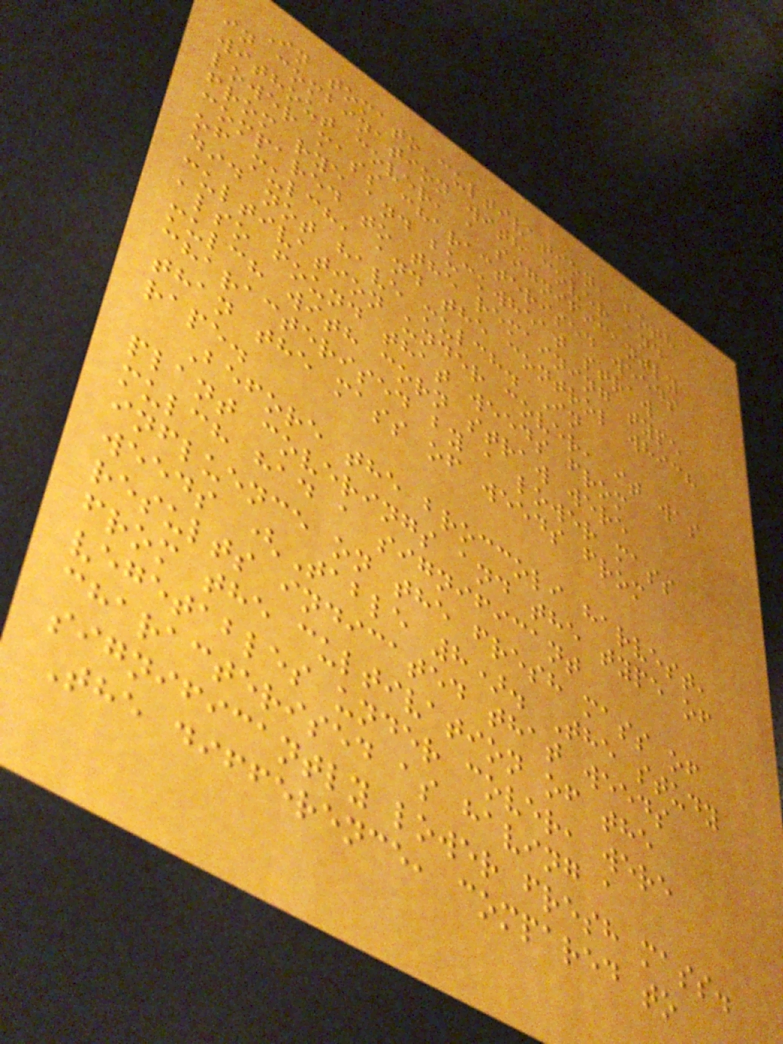In tomato cultivation, both
in combination with cover and
without cover, a significantly
lower mass characterised weeds
from rye and buckwheat straw
compared to the remaining type
of mulch, and the control which
did not have mulch. In
cultivation under cover, it was
also found that weeds from
mulch with corn straw were
characterised by a lower mass
than the mass of weeds from
rape.
Before the broccoli harvest,
plant coverings and the type of
mulch had a significant
influence on the fresh mass of
weeds (Table 8). The study
results indicated that weeds
from the cultivation of the
vegetables under cover, were
characterised as having a
significantly lower fresh mass.
The difference, compared to
